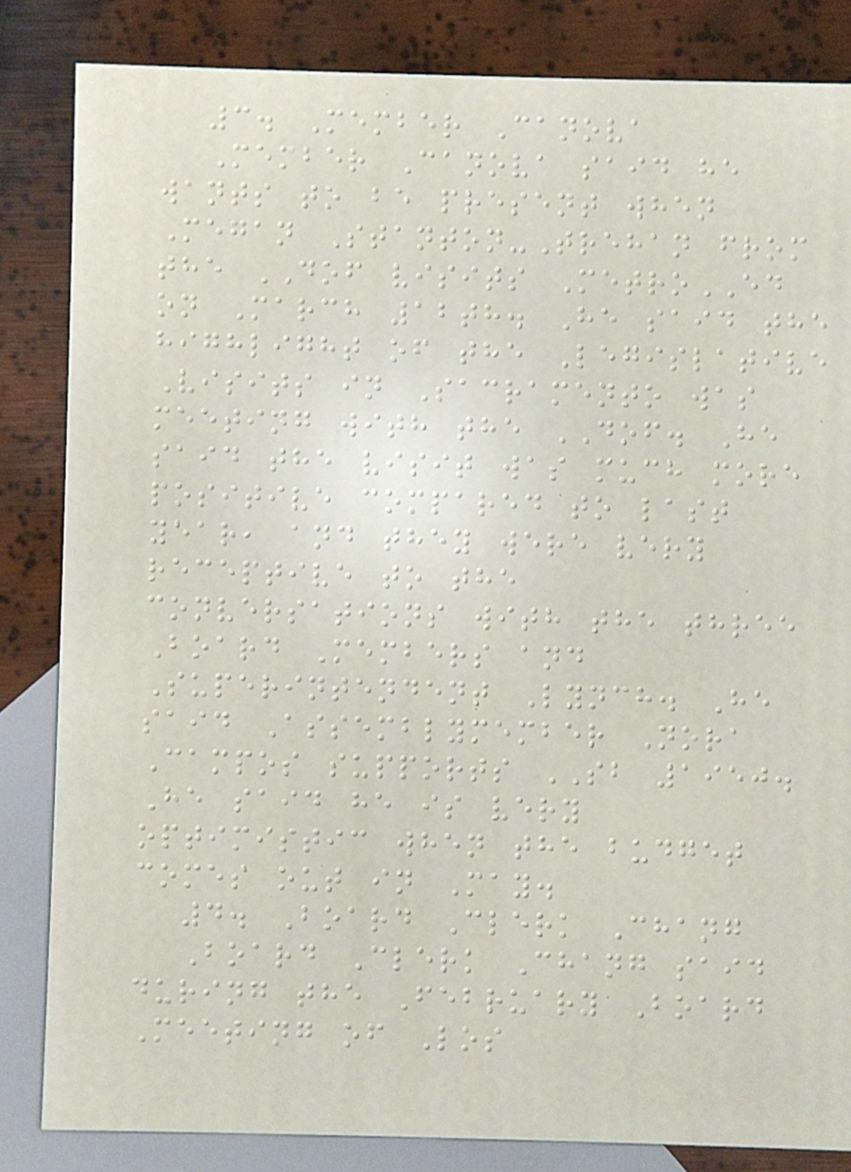3. Member Canova
Member Canova said he
wants to be present when
Megan Stanton-Trehan from
the DOF visits MetroED
on March 12th. He said the
highlight of the Legislative
Visits in Sacramento was
meeting with the DOF. He
said the visit was much more
positive compared to last
year, and they were very
receptive to the
conversations with the three
Board Members and
Superintendent Lynch. He
said Assemblymember Nora
Campos supports SB 1950.
He said he is very
optimistic when the budget
comes out in May.
4. Board Clerk Chang
Board Clerk Chang said
during the February Board
Meeting of Los
